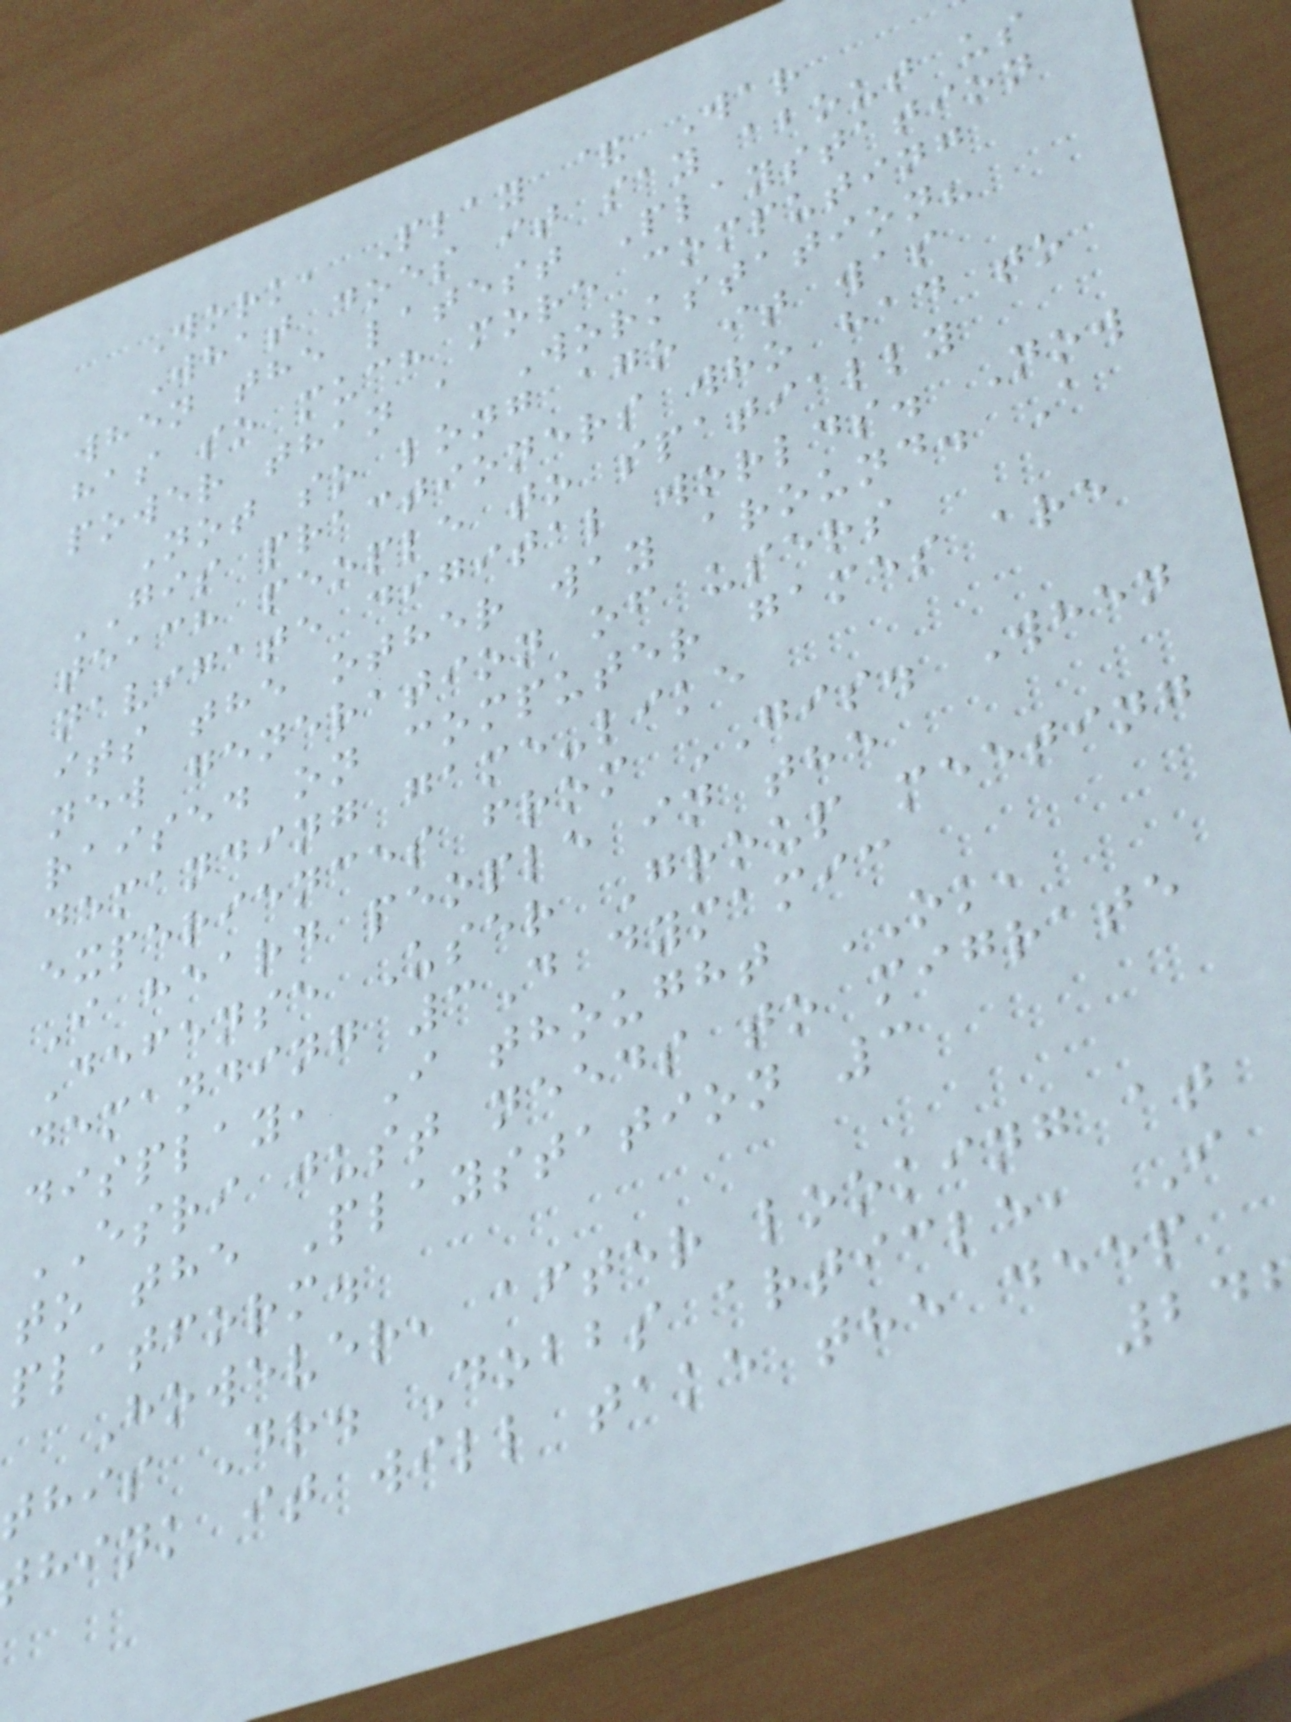Work, Play & War
What does it say about us
when the latest Playstation
has so much more computing
power than a Workstation?
Not so long ago it was
GIS practioners who had to
teach people to spatially
navigate digital worlds. Now
its the other way around. A
new generation of users
raised on computer games are
demanding game-like
experiences from GIS. When
I heard people in the
Defense User Group meeting
demanding 3D dymamic
display, I thought OK,
ESRI just needs to migrate
to the Playstation 3
platform.
However, after looking at
this Dr. Dobbs article, I
hink it will take the deep
